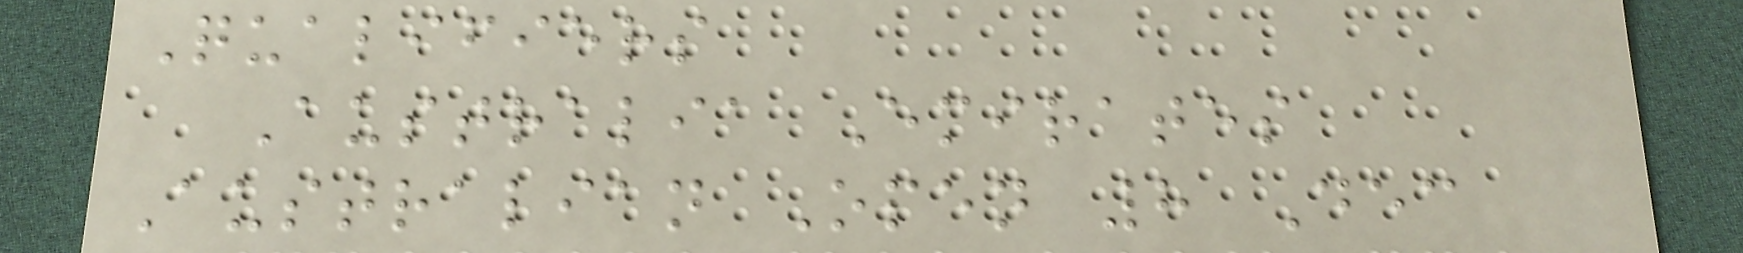Qualifiers
Australia Emirates
Australian Open 8 Dec
